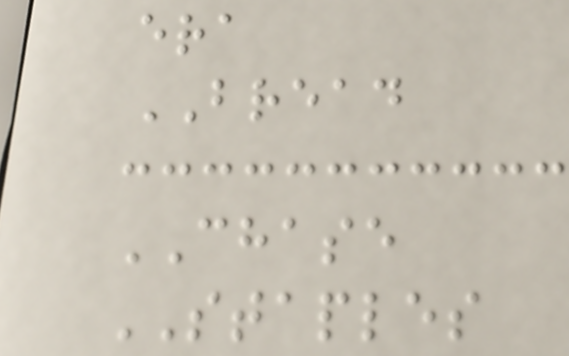era
BREAD
CHASE
STAPLES
